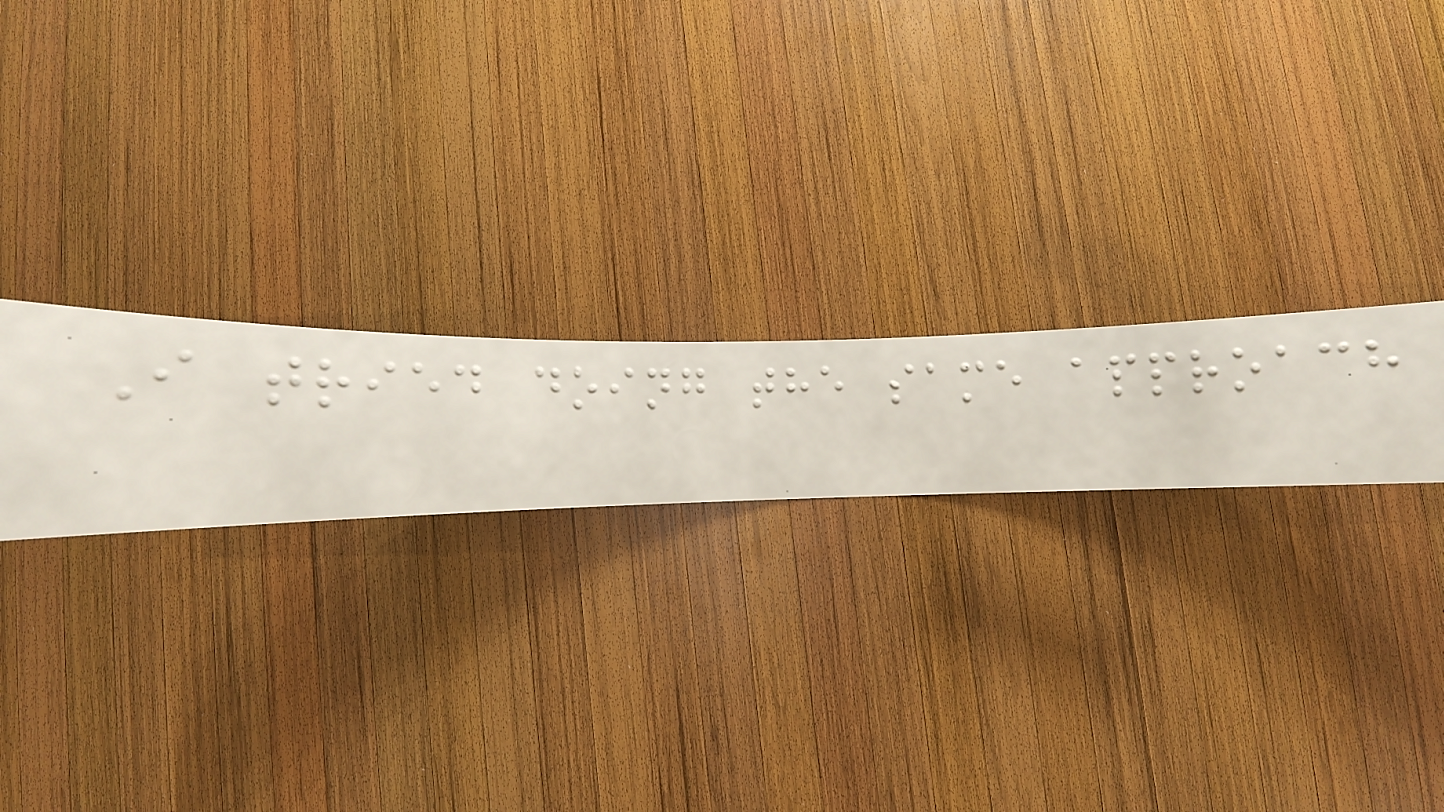I tried doing the same approach
